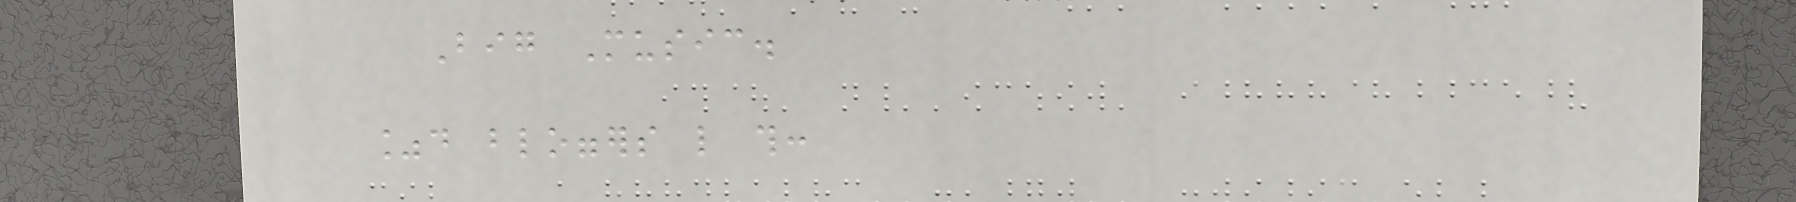Big Music.
%d bloggers like this:
